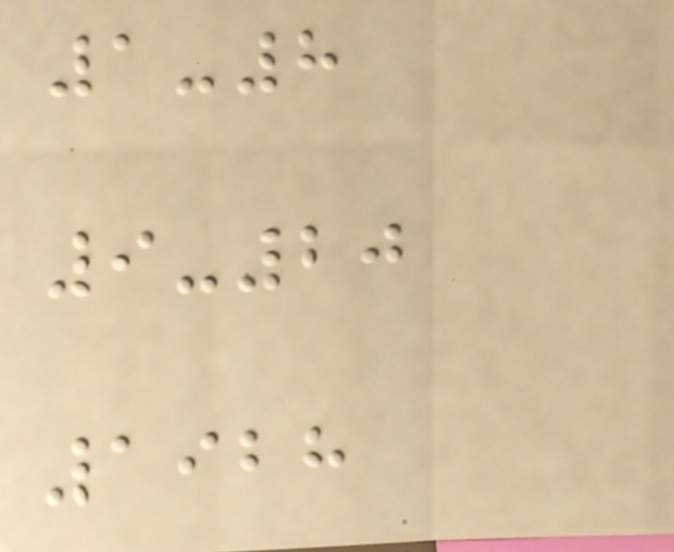1-8
9-20
1928
